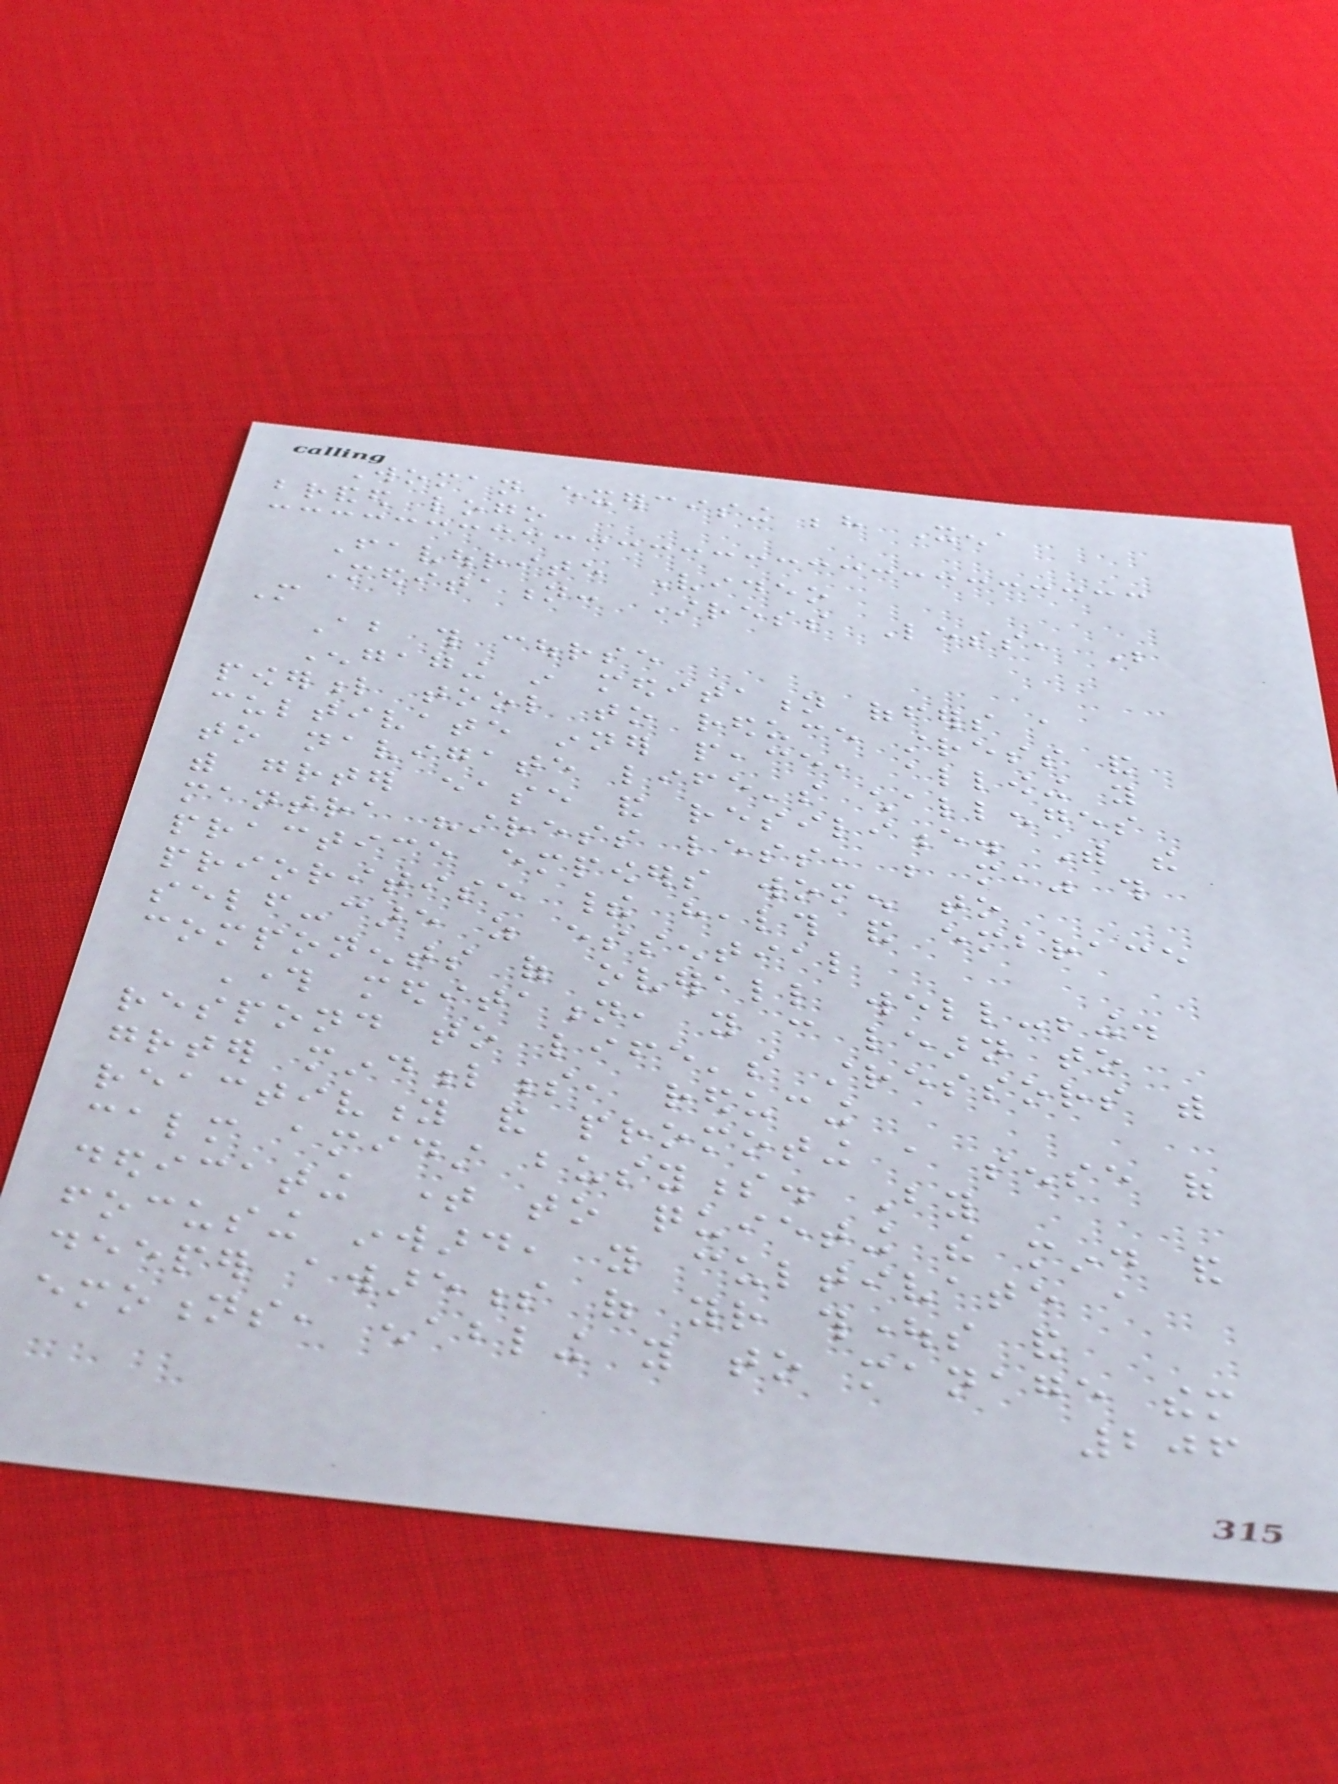Woman exercising behind Xena
branded logo
Favourite Video
Meditation: Stress Less, Be
More
About this course
Engaging in meditation offers a
powerful tool to reduce stress and
cultivate inner peace, allowing you
to navigate life's challenges
with greater ease and resilience. With the
mantra "stress less, be more," this
practice empowers women to
prioritise their health and embrace
self-care as essential
components of overall well-being.
Through meditation, you can learn to
respond to life's stressors with
greater mindfulness, reducing
reactivity and promoting a sense of
calm amidst busyness. By
dedicating time to quieting the mind and
focusing inward, you cultivate a
deeper awareness of your thoughts and
emotions, enabling you to manage them
206
